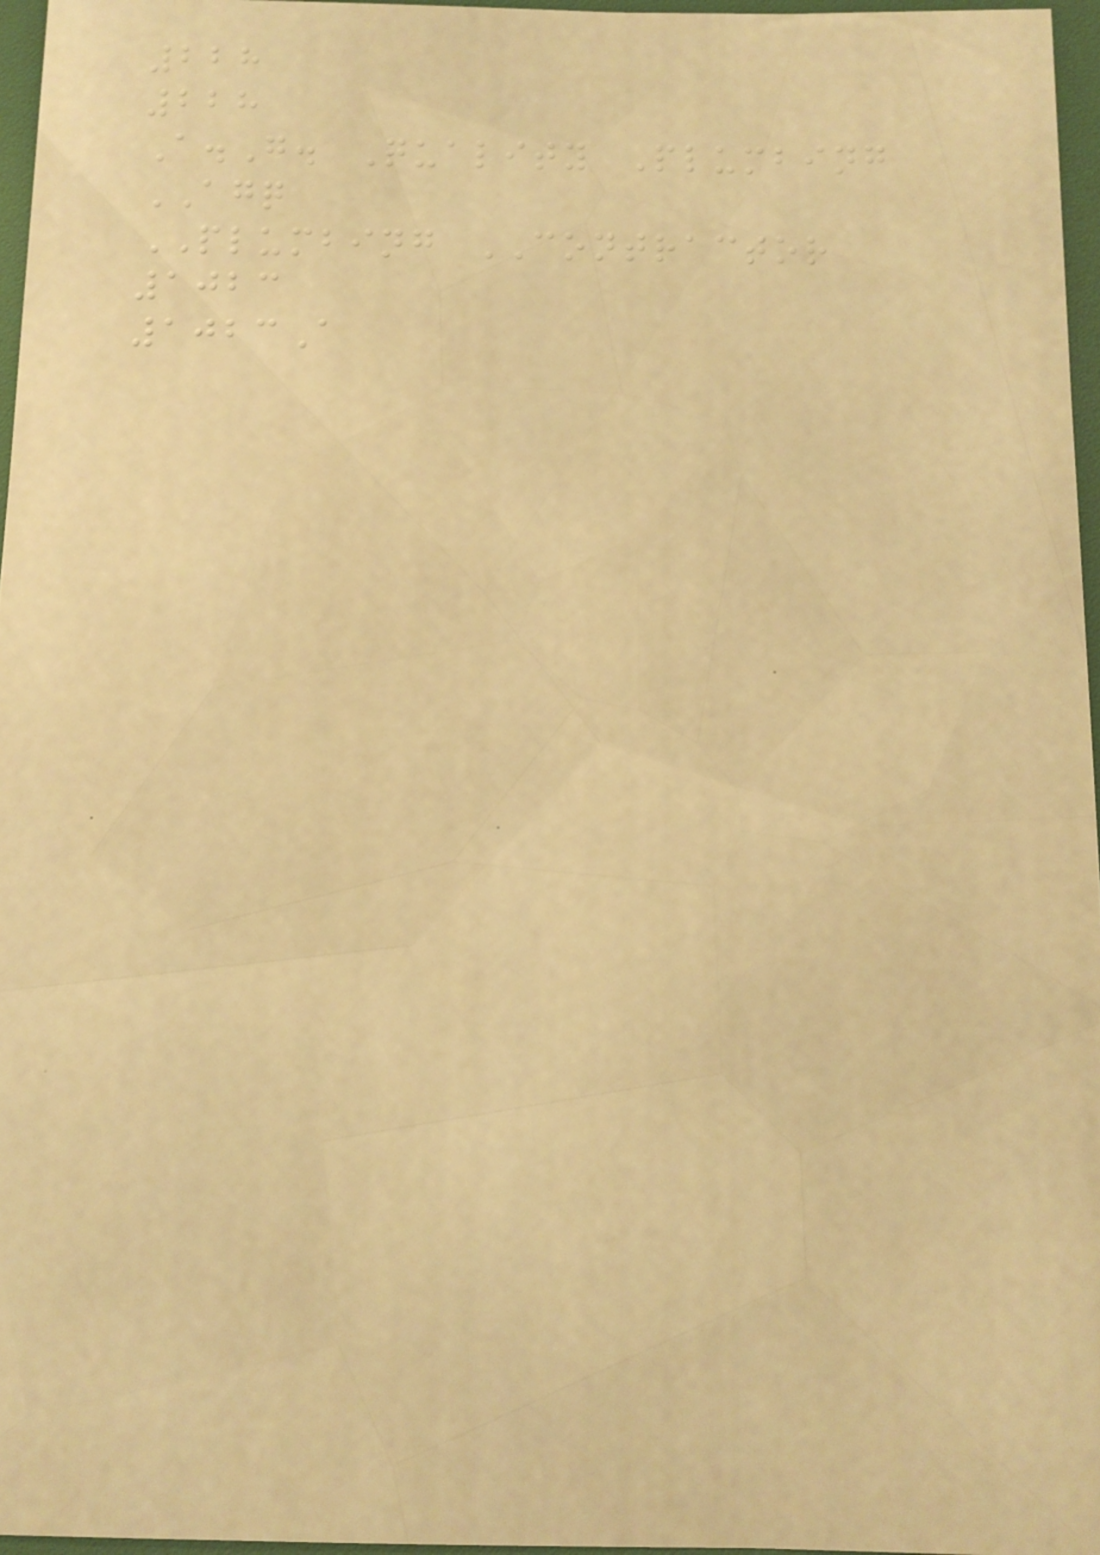228
228
A.G. Quality Plumbing
AGQ
PLUMBING CONTRACTOR
1023
1023A
